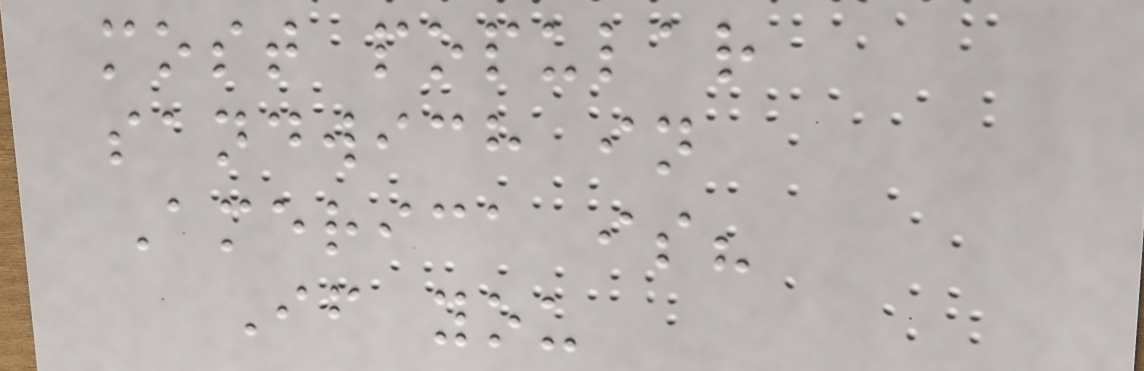most popular
sandwich in
America is?
If you
